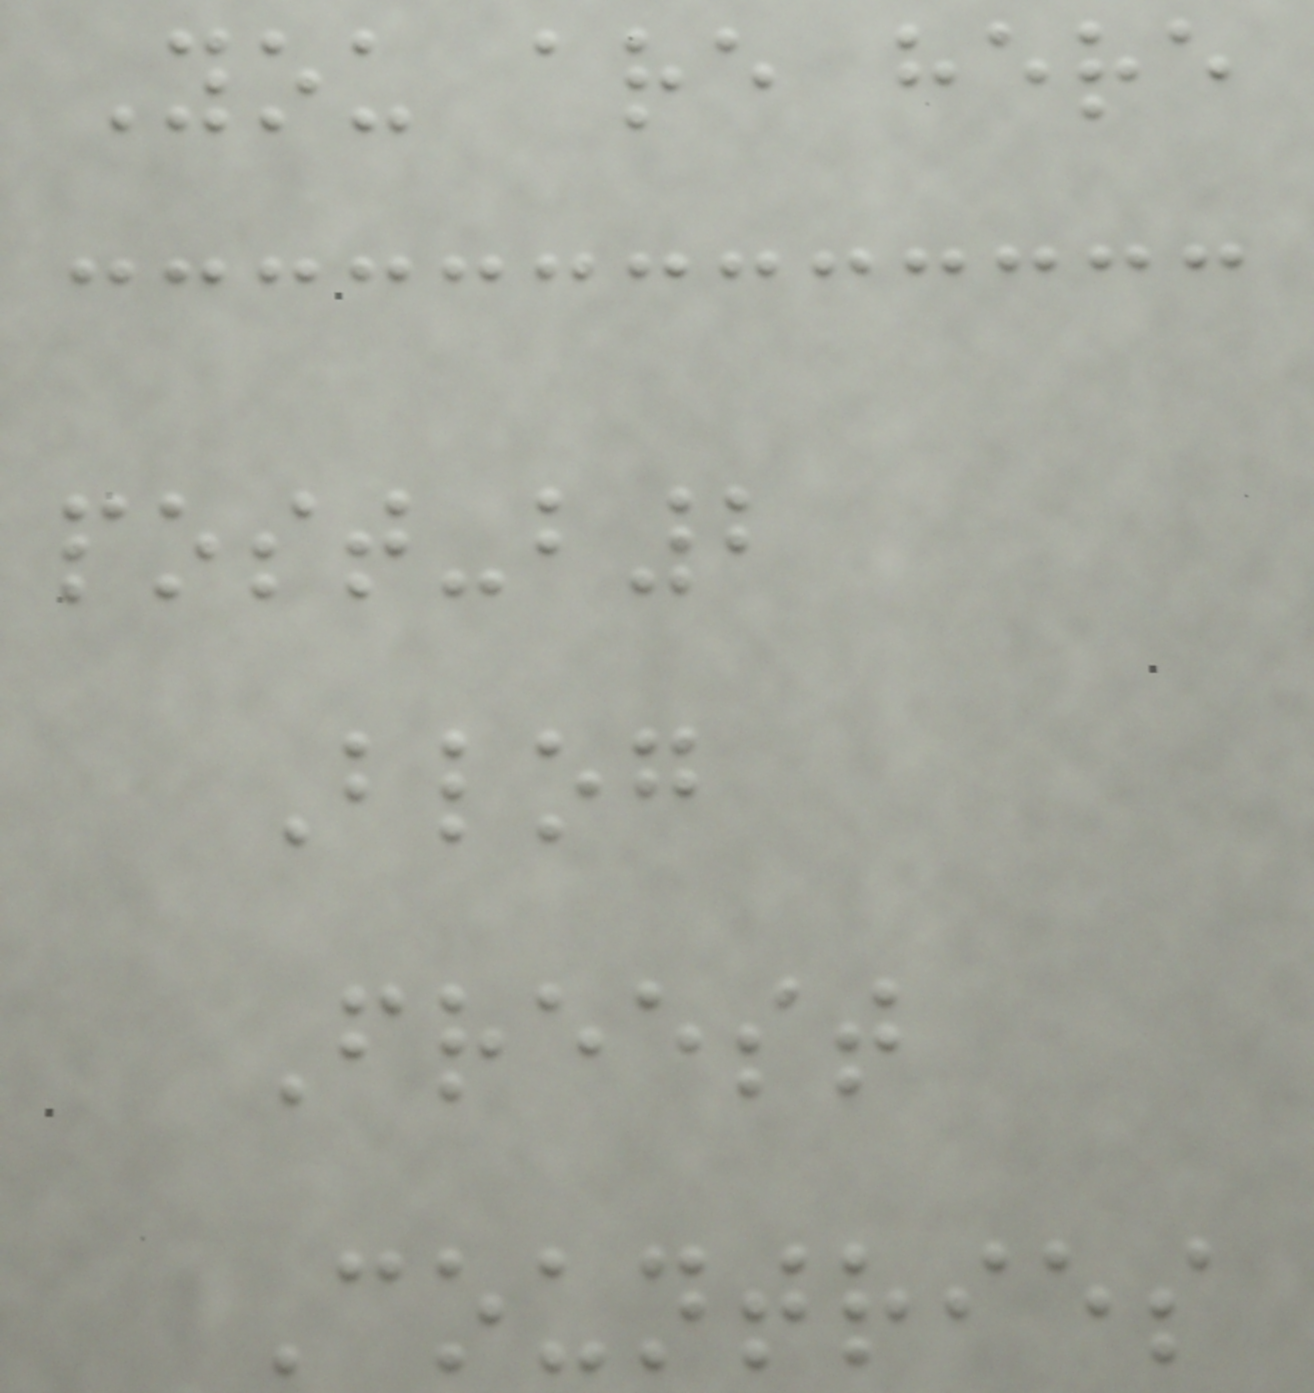You are here
post-b2
Blog
Freest
Countries
